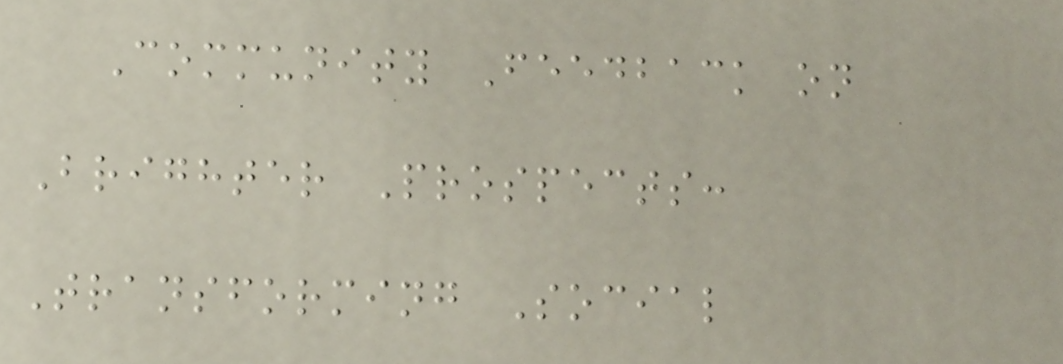Community Feedback on
Brighter Prospects:
Transforming Social
